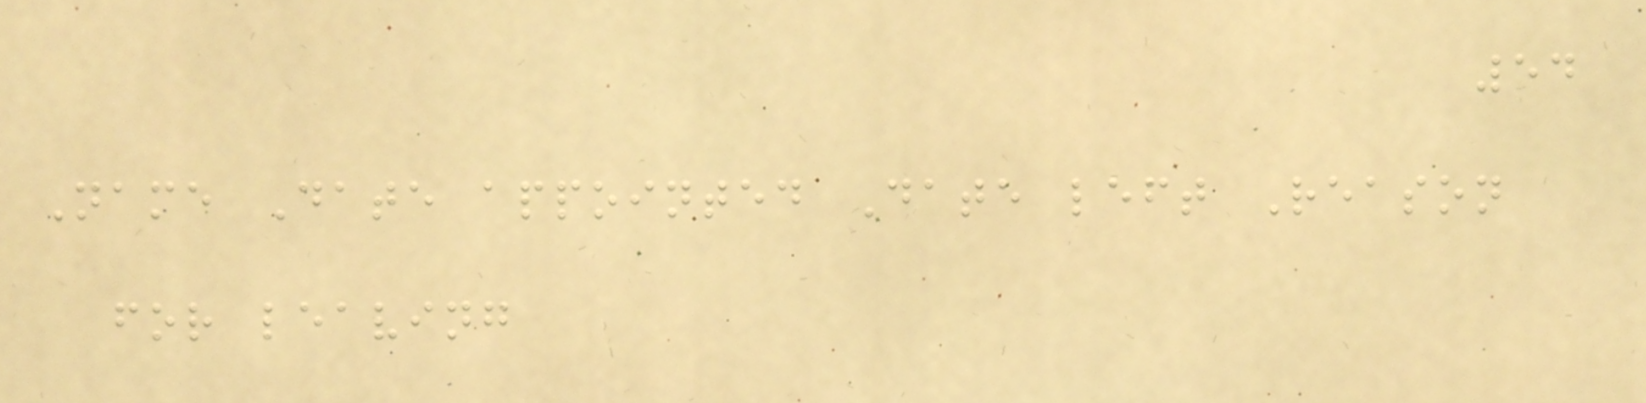54
Name Date appointed Date left Reason
for leaving
